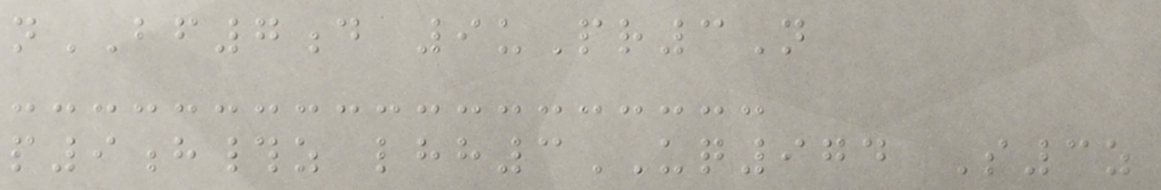nBF7d 9uPr3N
p9h#z lhh3UQ974 S3z
